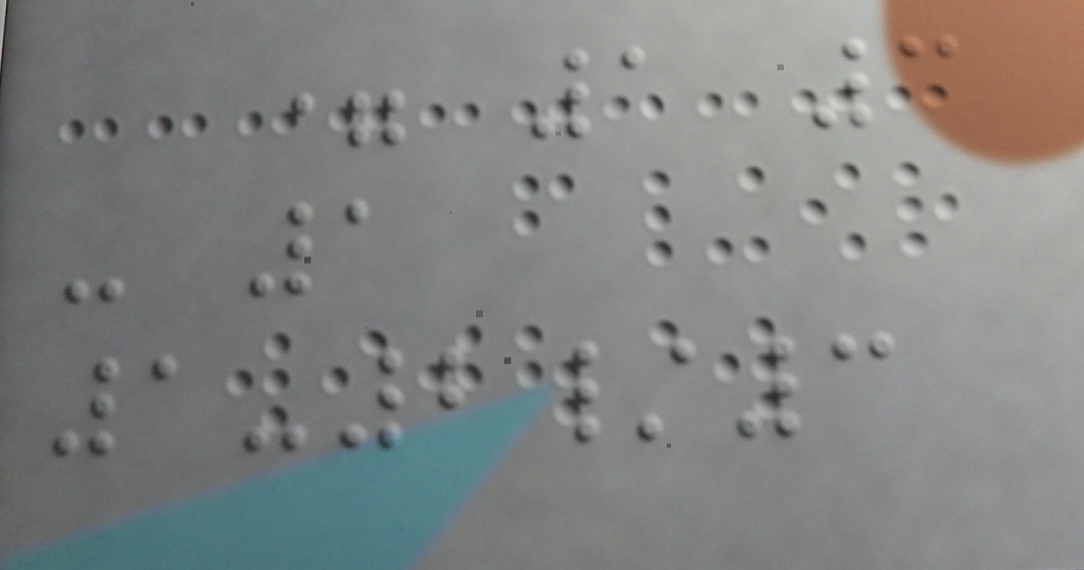= 1 3
- 1
1-2/3
